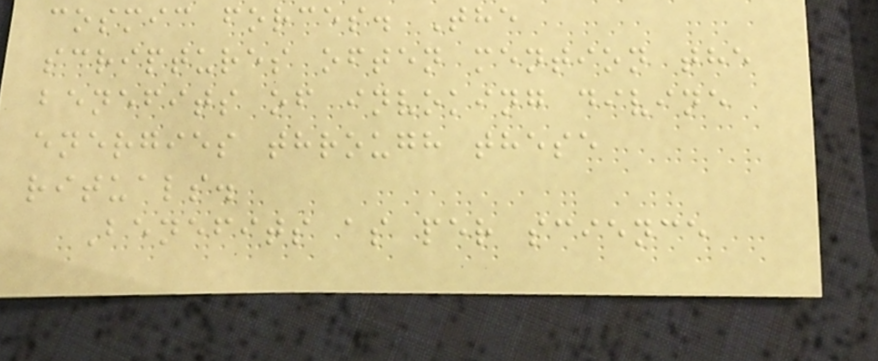cosmic forces. The
scriptures often mention the
benefits of invoking divine
energies through these
rituals.
Benefits as per science
